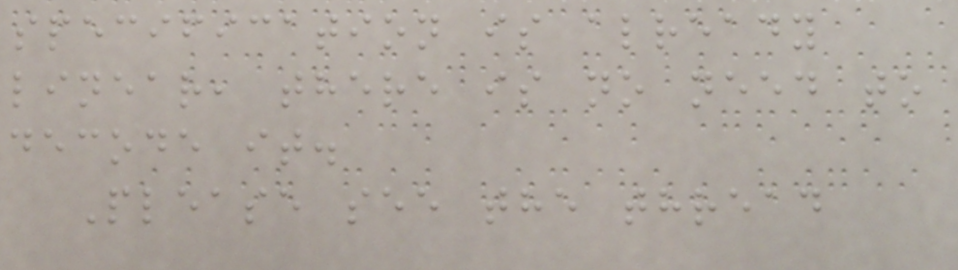specification is already
linear, there is no need to
decode it.
Please see the thread
